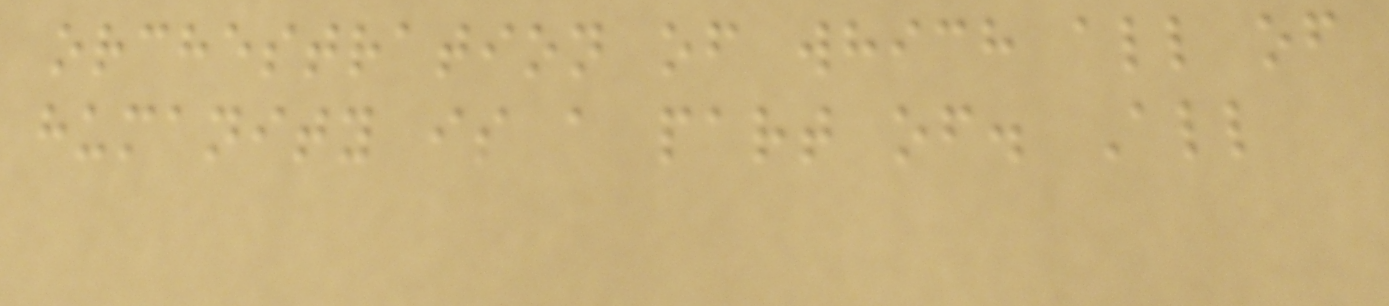orchestration of which all of
humanity is a part of. All
